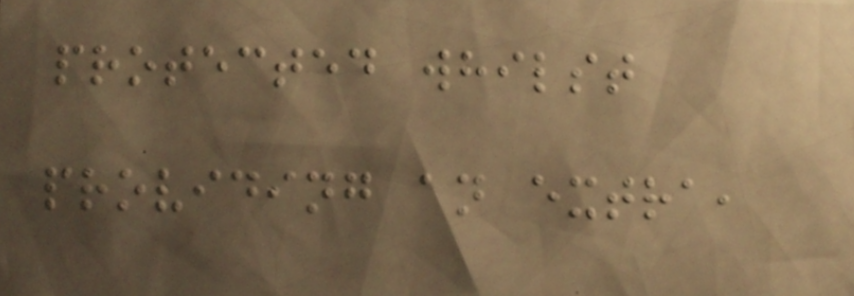protected whilst
providing an extra,
